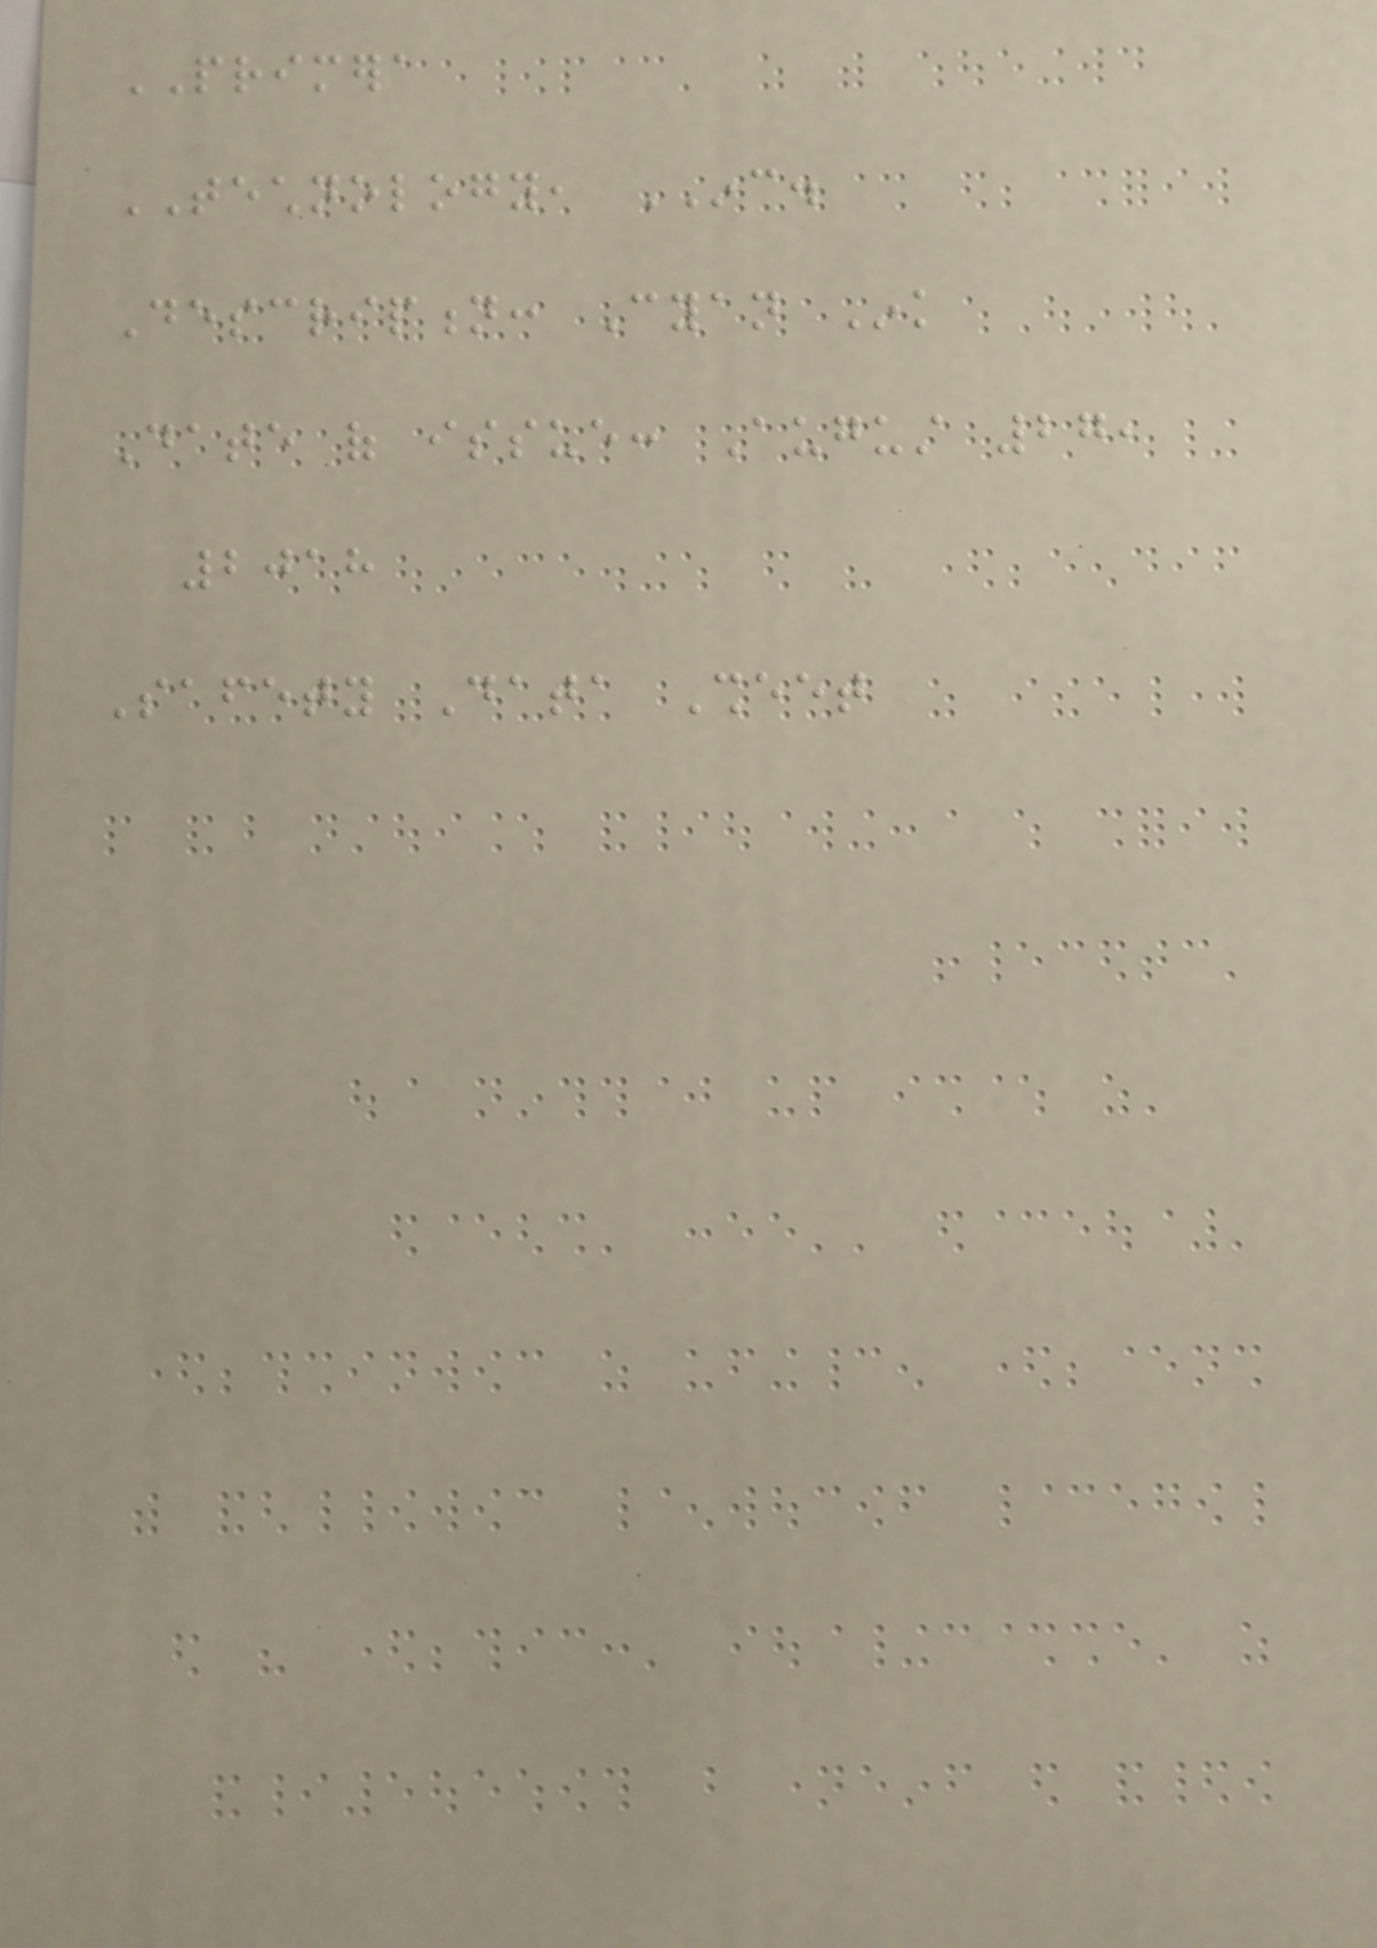PRIMERA
TECHNOLOGY, INC.
Description: Cyan Ink
Date of issue: August 27,
2018
Safety Data Sheet
